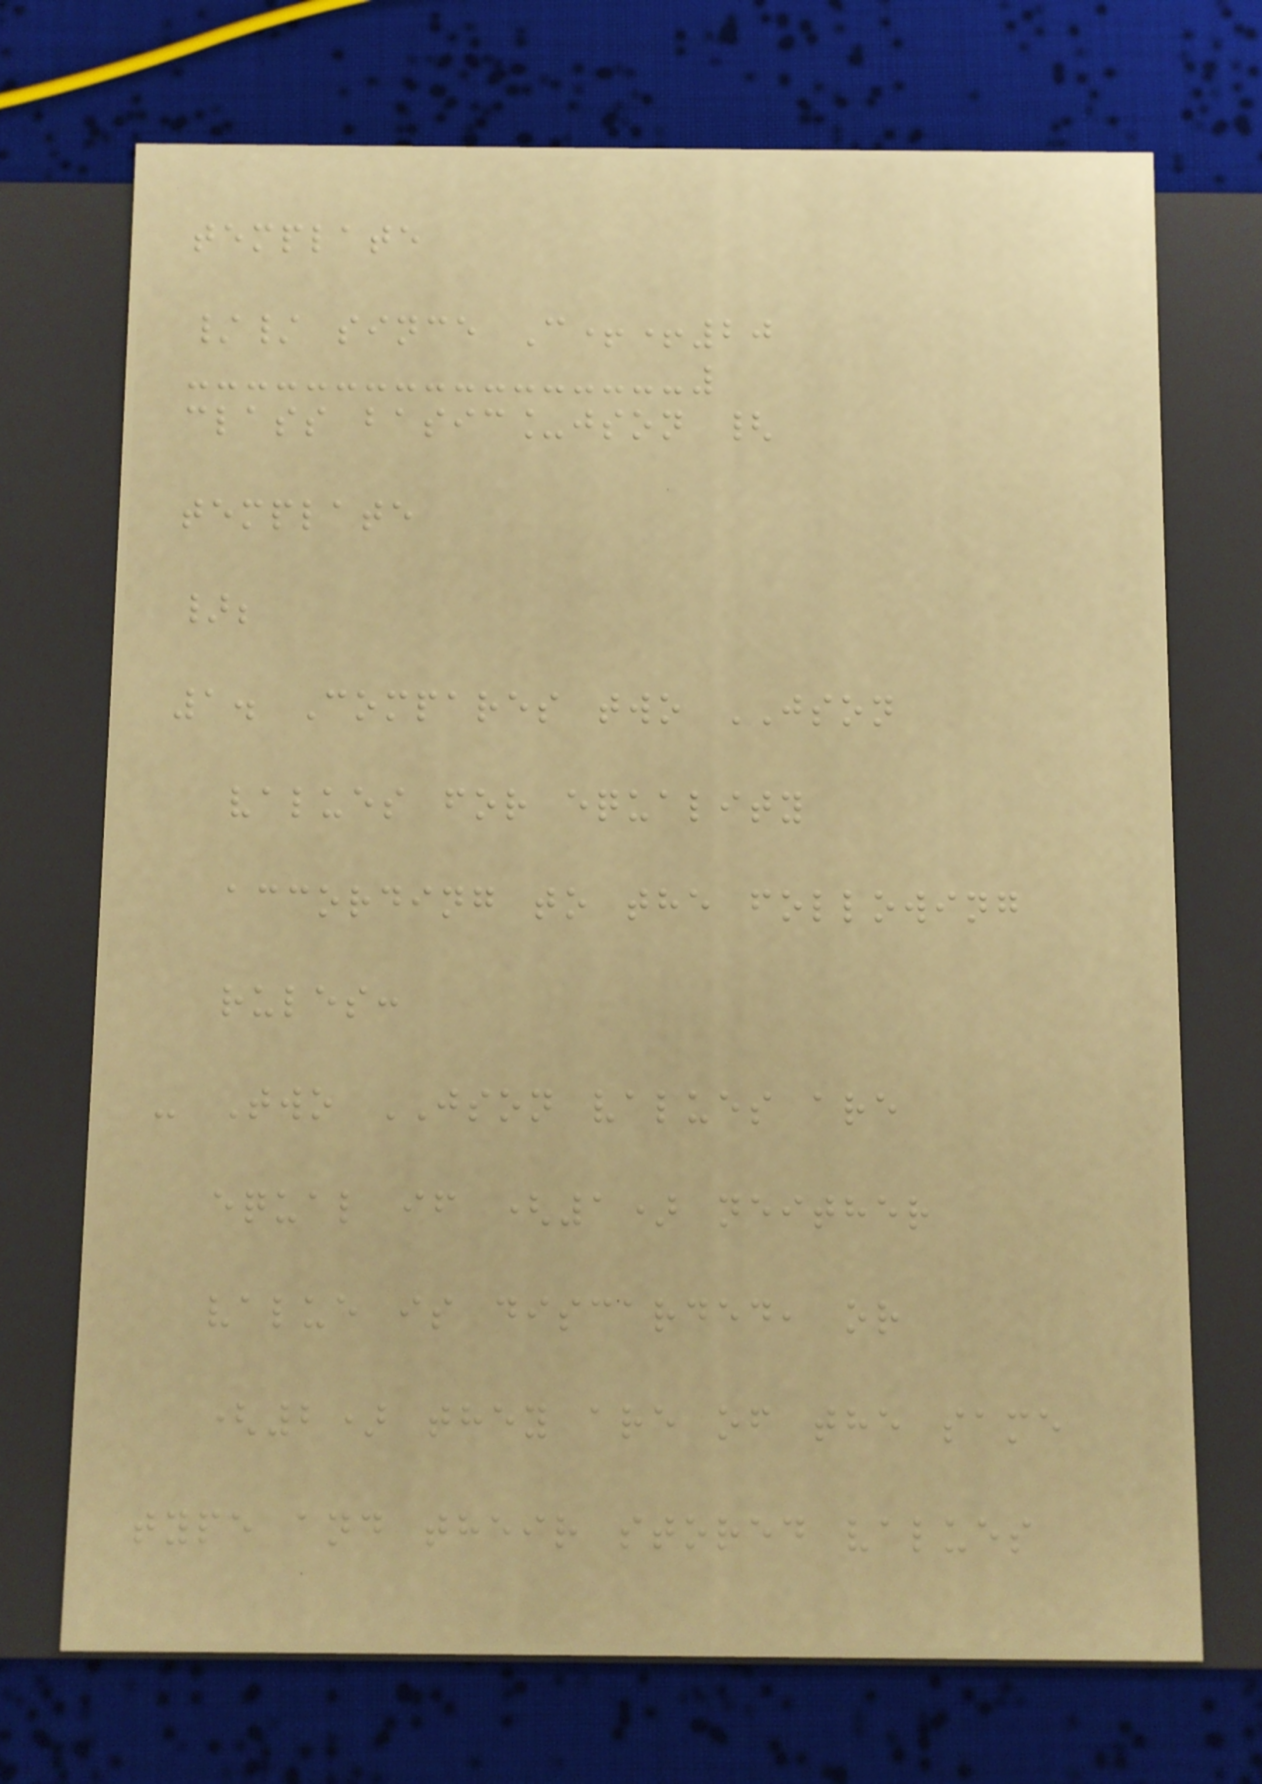template
// since C++20
class basic_json {
template
};
1. Compares two JSON
values for equality
according to the following
rules:
- Two JSON values are
equal if (1) neither
value is discarded, or
(2) they are of the same
type and their stored values
